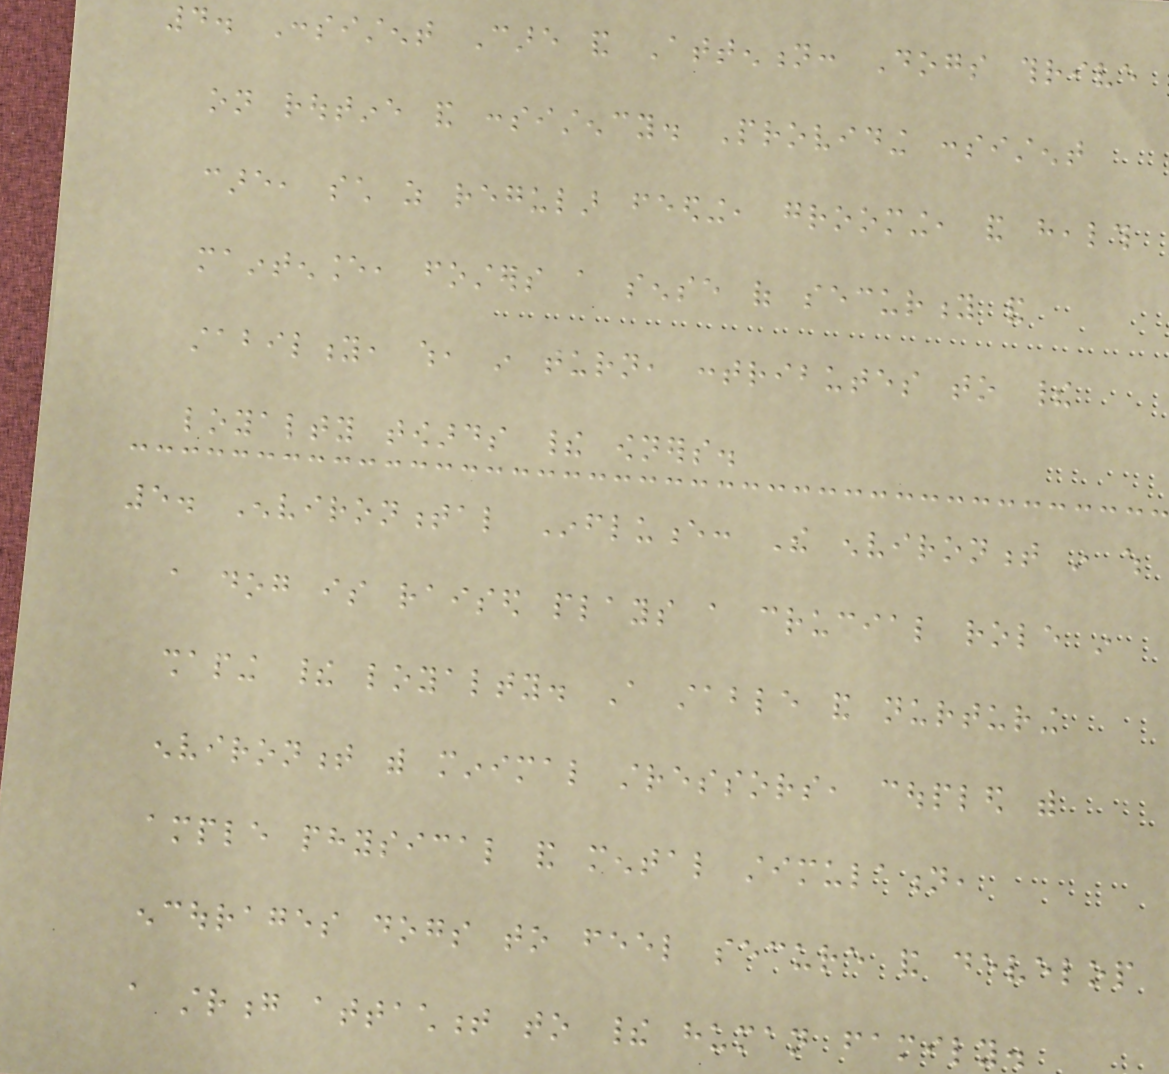4. Consistent Care and Attention: Dogs thrive
on routine and consistency. Providing consistent
care, such as regular feeding, grooming, and health
maintenance, fosters a sense of security and
stability, which, in turn, contributes to their
loyalty towards their owners.
5. Environmental Influence: The environment in which
a dog is raised plays a crucial role in
shaping their loyalty. A stable and nurturing
environment with minimal stressors, coupled with
ample physical and mental stimulation,
encourages dogs to feel secure and develop
a strong attachment to their human family.
